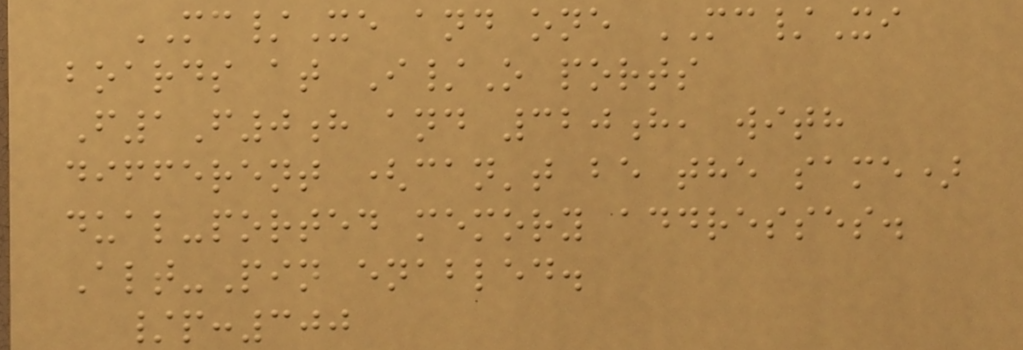MC/Xe and one MC/Xi
boards at I/O ports
F1F0h and 320h, with
different (can't be the same)
dual-ported memory addresses.
Alt-Pin enabled.
/p:300
